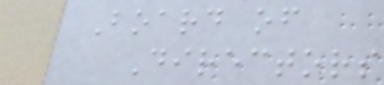Board of
Directors
